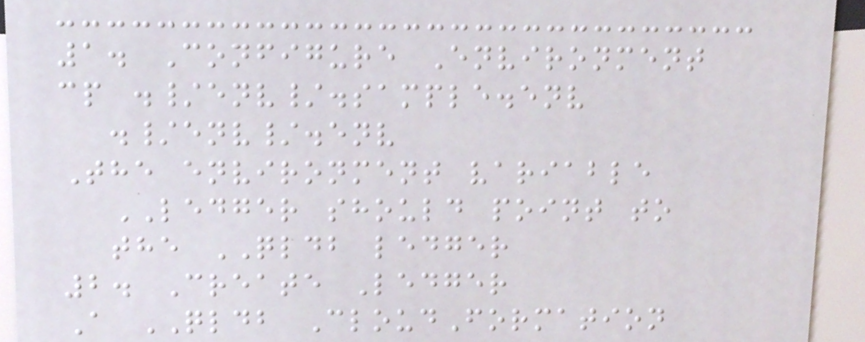1. Configure Environment
cp ./env/.sample.env
./env/.env
The environment variable
LEDGER should point to
the QLDB ledger
2. Create Ledger
A QLDB CloudFormation
